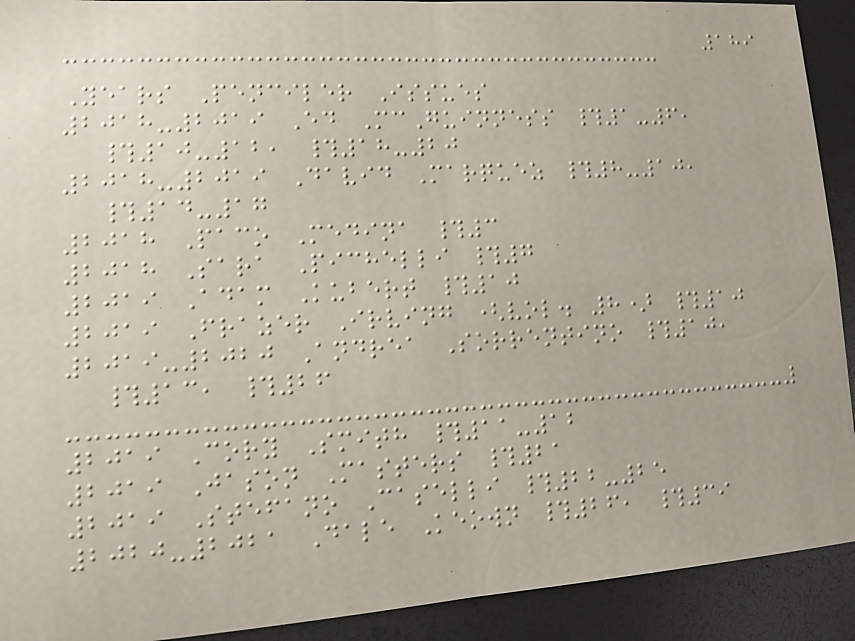189
Years Penciler Issues
2018-2019 Ed McGuinness #1-6,
#10-12, #18-20
2018-2019 David Marquez #8-10,
#14-17
2018 Paco Medina #3
2018 Sara Pichelli #7
2019 Adam Kubert #10
2019 Frazer Irving (vol. 8) #10
2019-2020 Andrea Sorrentino #10,
#13, #26
2019 Cory Smith #11-12
2019 Jason Masters #21
2019 Stefano Caselli #22-25
2020-2021 Dale Keown #26, #39
